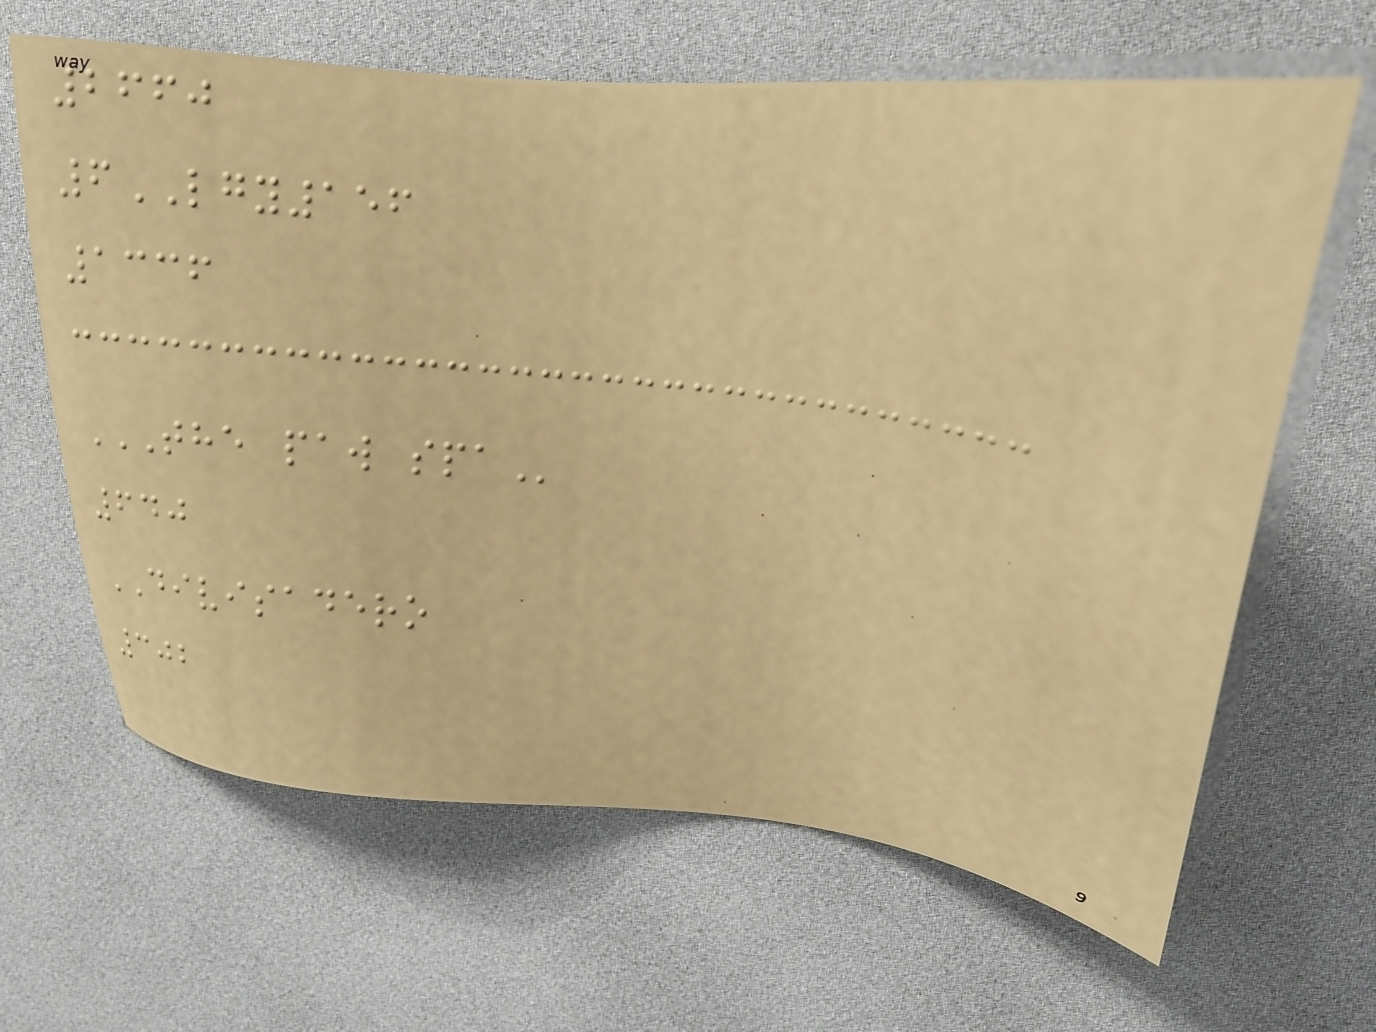2660
6LGY156
1336
THE PAW SPA
640
DIVISADERO
302
